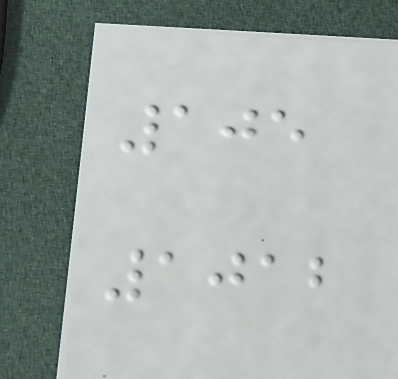105
1012
